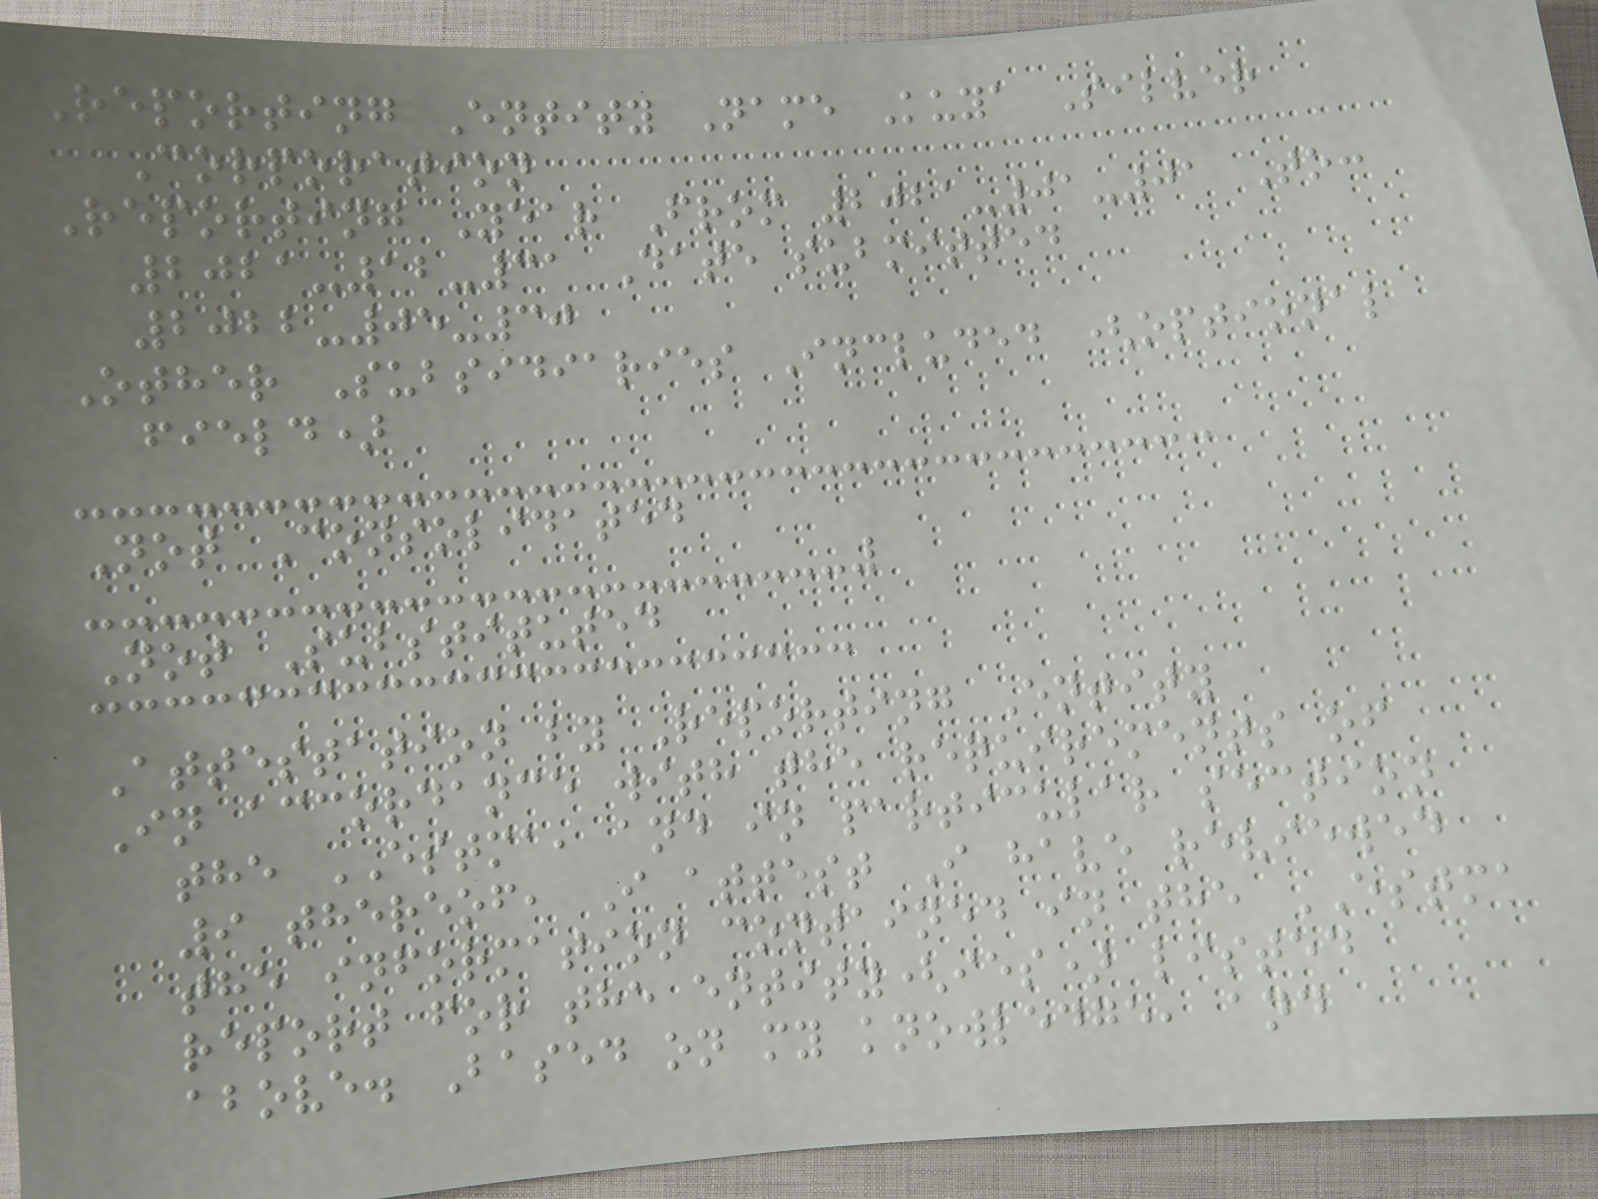Reporting Entity Name Kuya Silver
Corporation
Reporting Year From 2021-01-01 To:
2021-12-31 Date submitted
2022-05-30
Other Subsidiaries Included (optional
field)
Not Consolidated
Not Substituted
Attestation by Reporting Entity
In accordance with the requirements of
the ESTMA, and in particular section
9 thereof, I attest I have reviewed
the information contained in the ESTMA
report for the entity(ies) listed
above. Based on my knowledge, and
